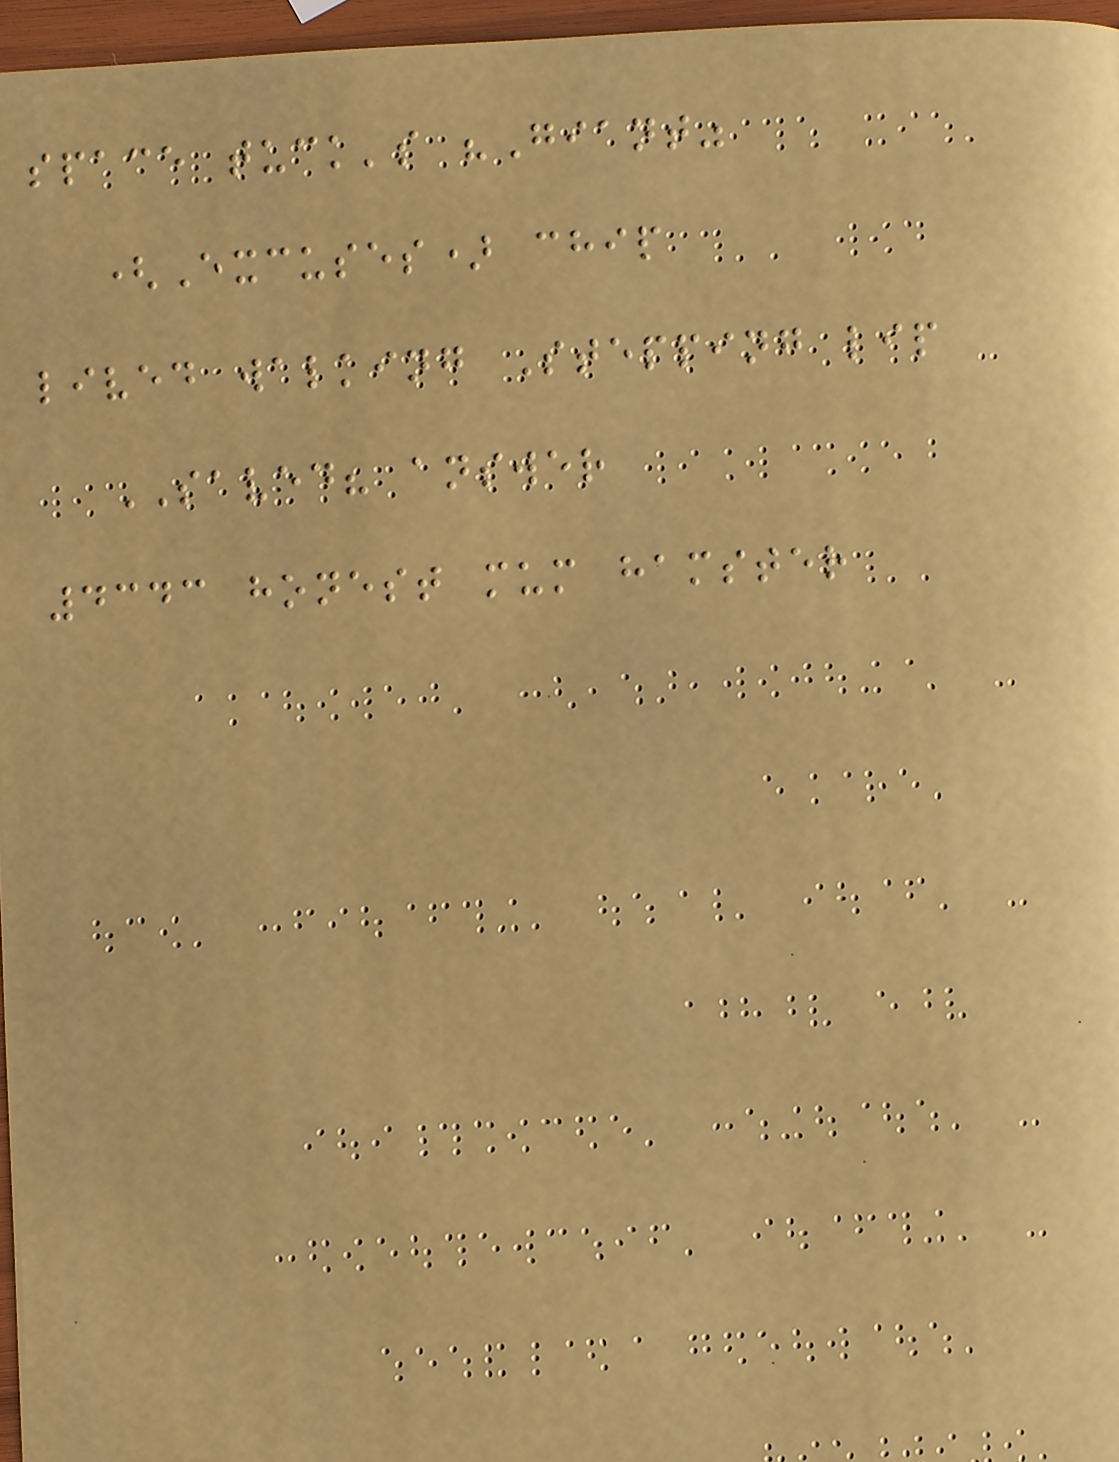space tuck's "Giant"
(Excuses) chip
lived walking Stepping lip
SAVED? answer
4343 honest mum hamster
